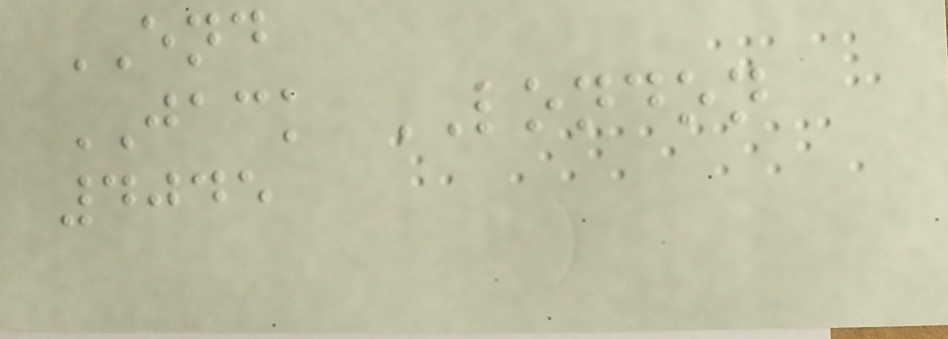END
JACK LONDON
4045
